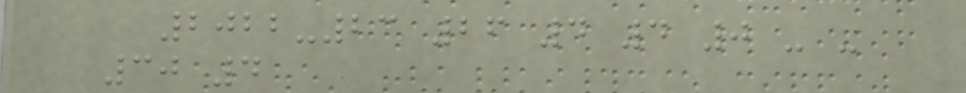2022-23 26 4 4 0 - -
30 4
